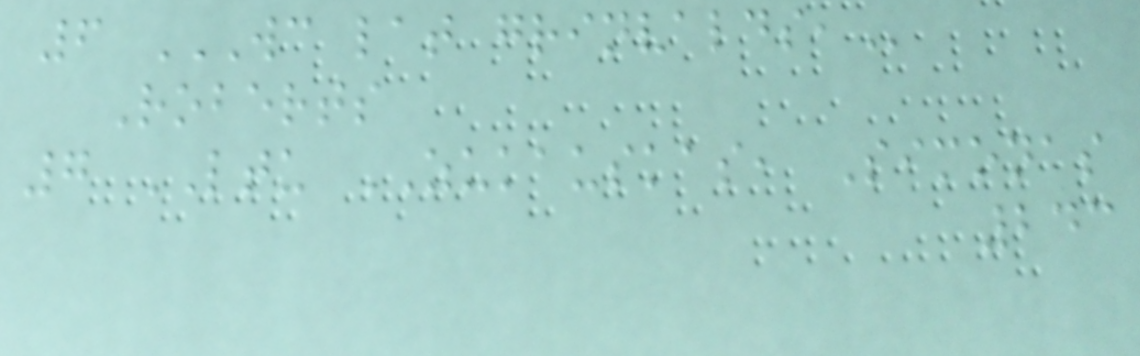6 WC LAT GRINVALDS,
Roberts
7 LTU ZUKAUSKAS, Simonas
243
